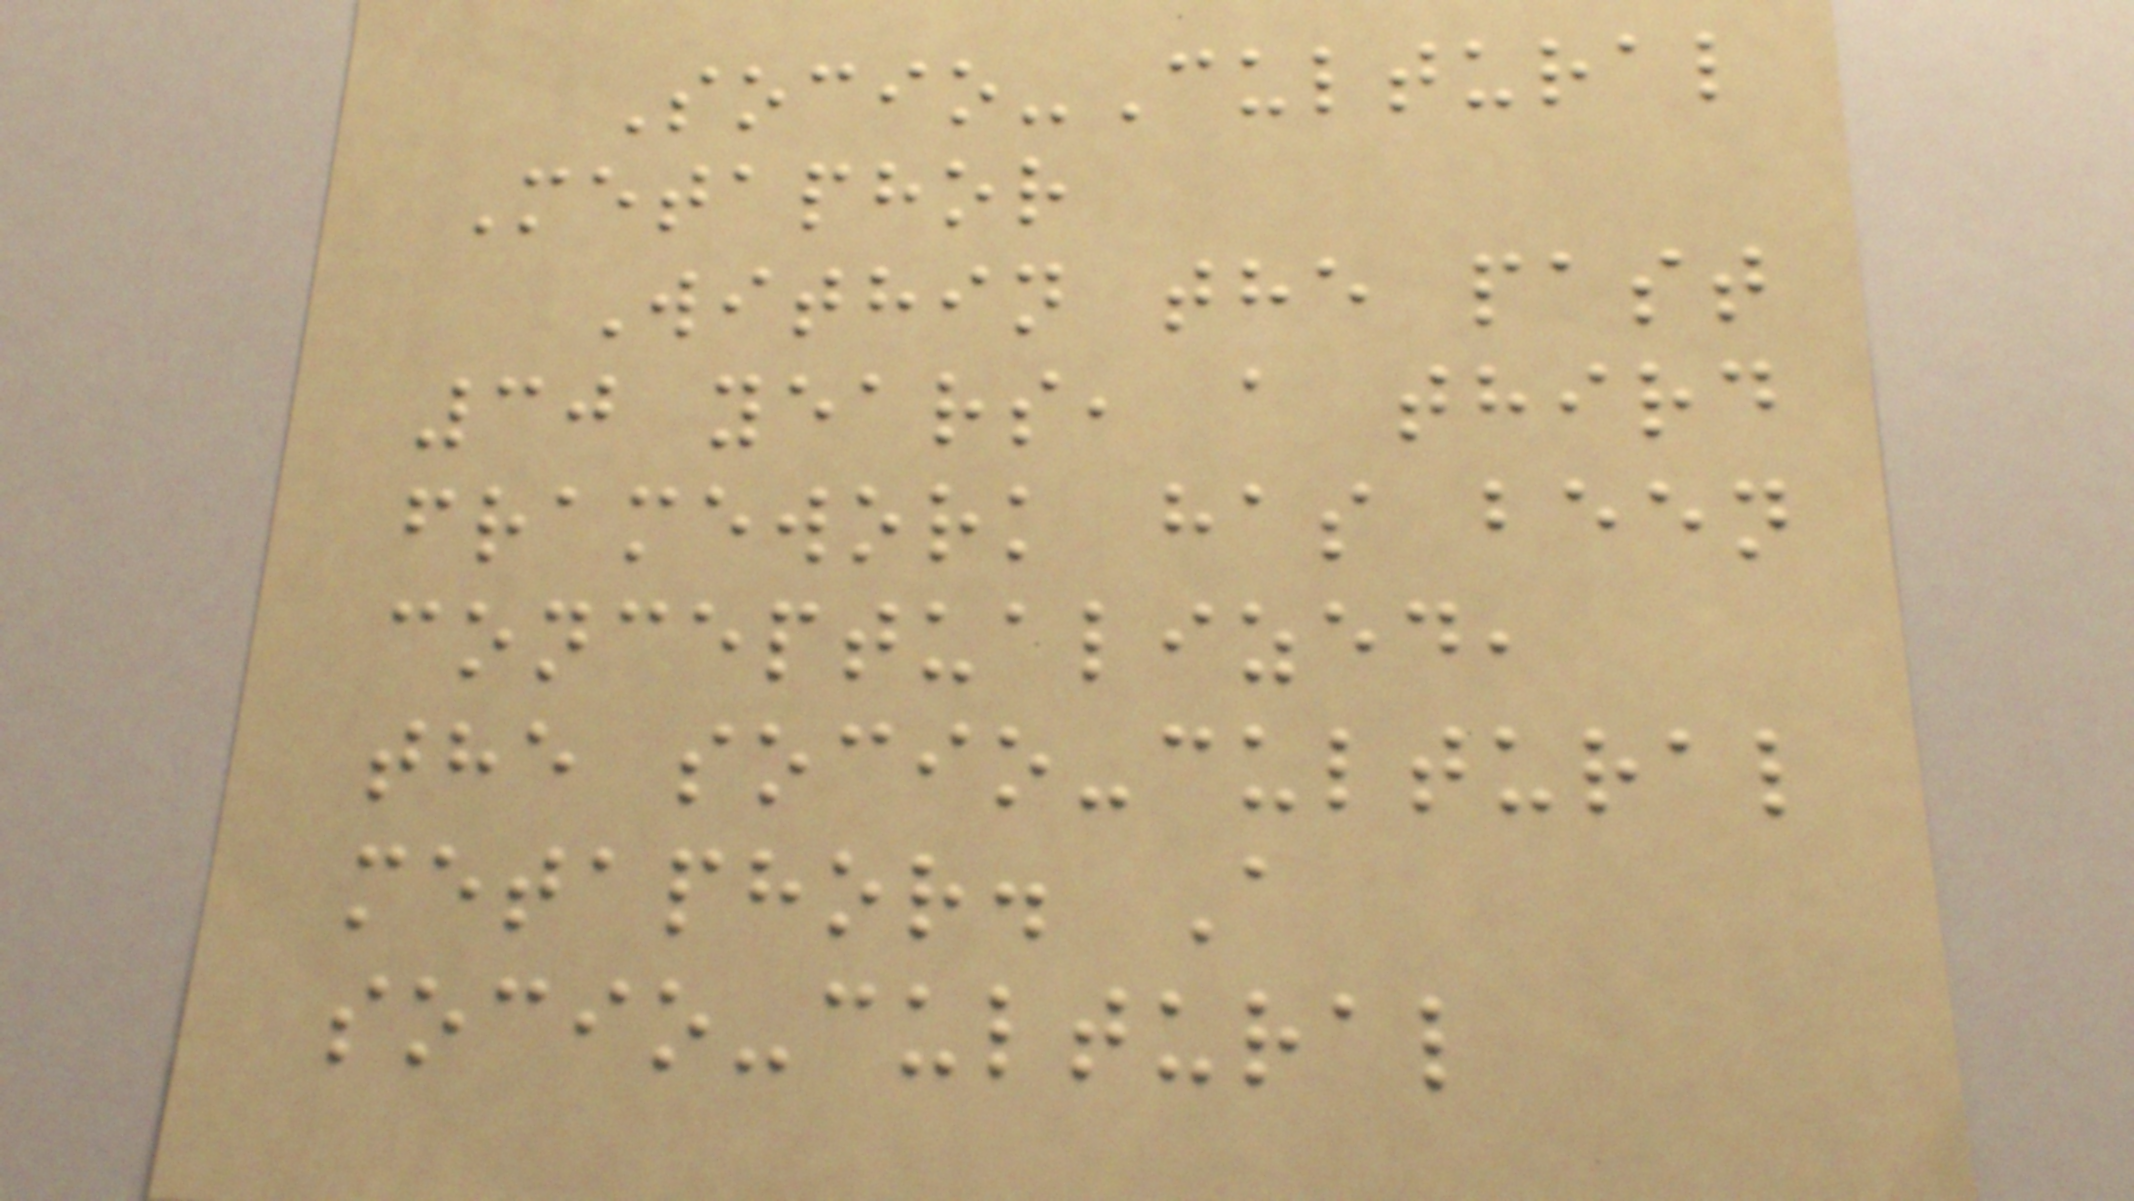Socio-Cultural
Metaphor
Within the past
30 years, a third
framework has been
conceptualized,
the socio-cultural
metaphor. A
socio-cultural
